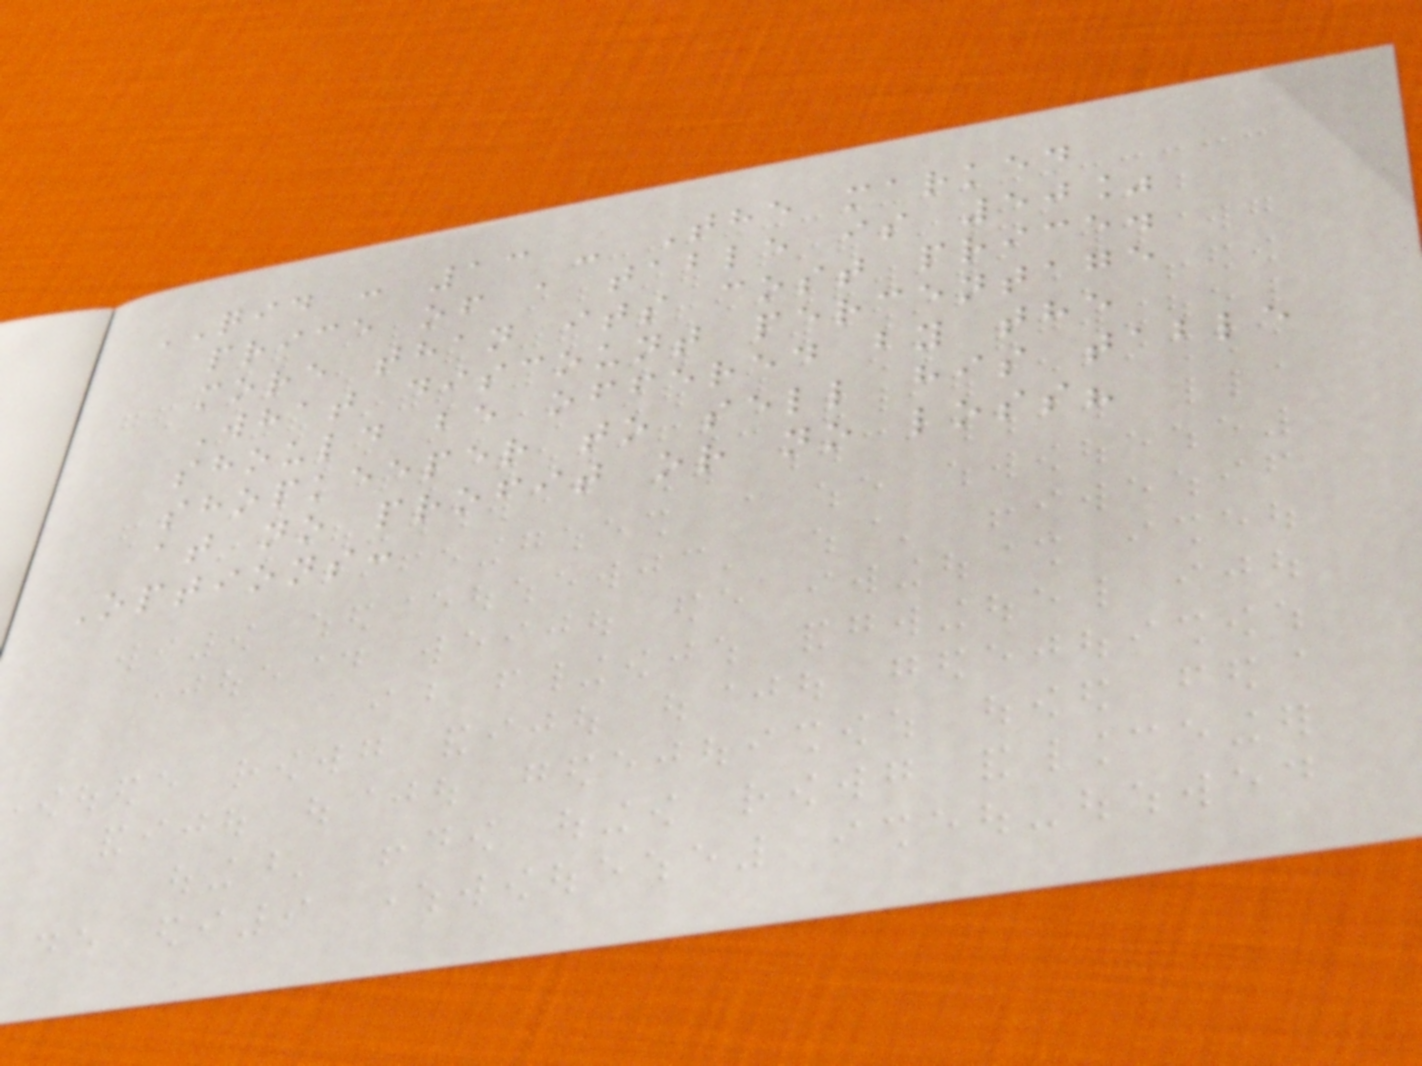QID : 13 - The marked
price of a table is 50%
more than its cost price.
What discount percentage
should be offered by the
shopkeeper to sell his table
at no profit or no loss?
Options:
